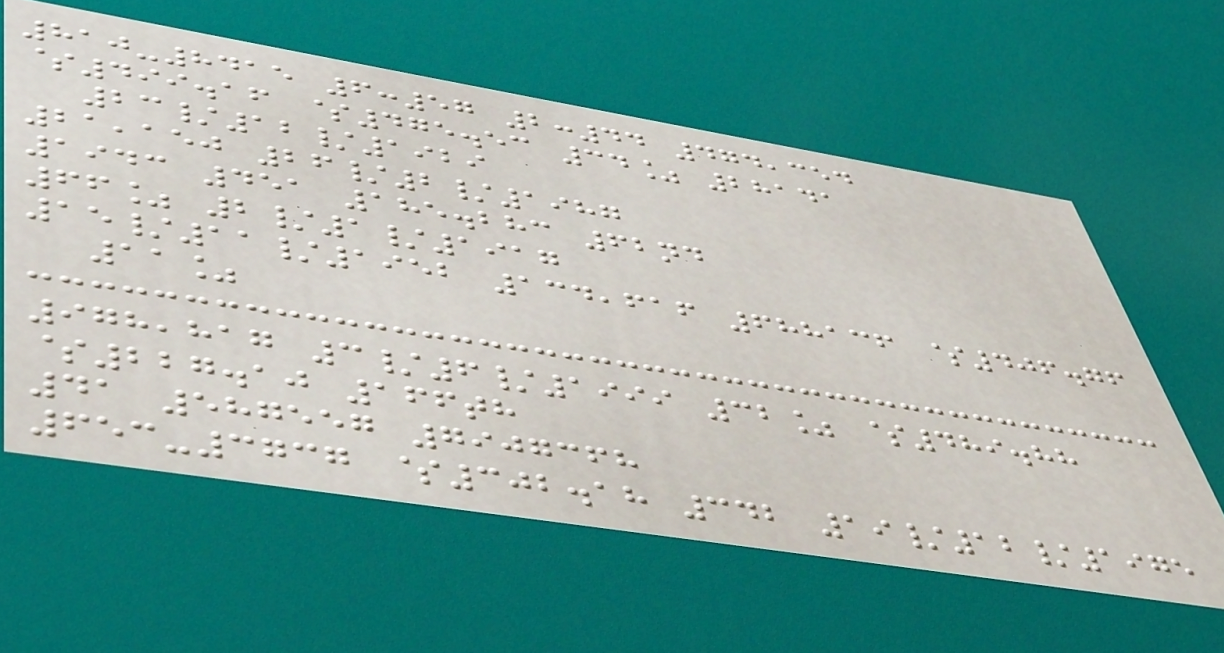810-8415 6:57 2:44 474,354
$499.16 $475.53 34% 28141
23/12/1929
21,150 26/2/1987
1943 451 185.283 62nd
66% 2/1/1917
15/11/1952 134,616 688136 $406.76
11%
978,817 3/6/1999 32% $489.88
$227.10 166th
41 587557 7907368
653-3737 $302.18 342 19/12/1975
